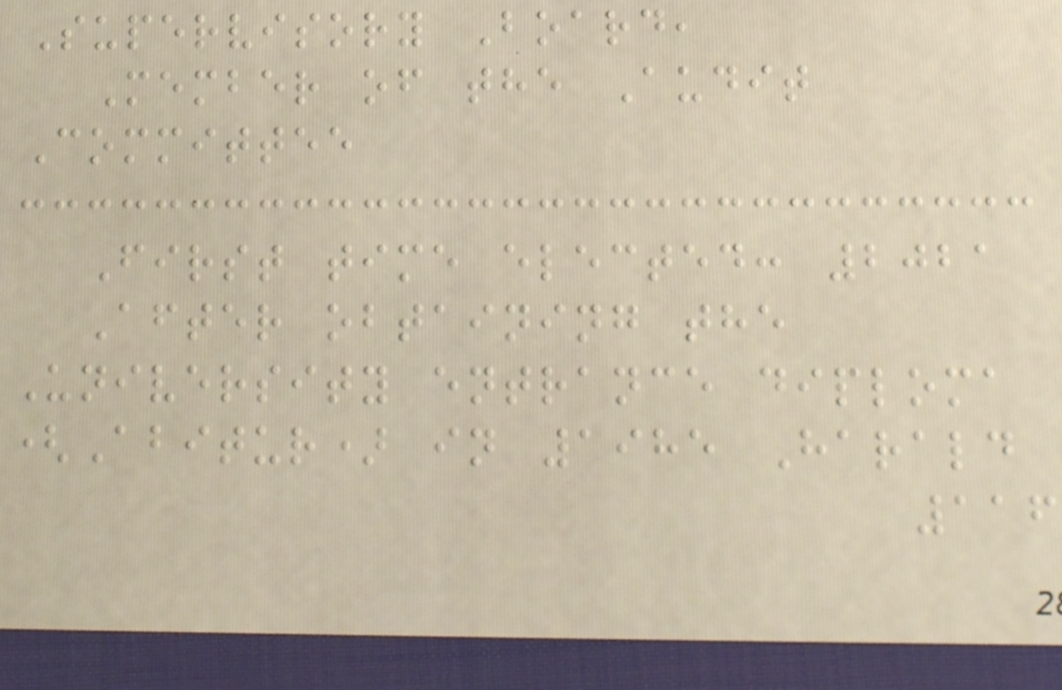Supervisory Board,
Member of the Audit
Committee
First time elected: 2021
After obtaining the
University entrance diploma
(Abitur) in 1985 Harald
116
